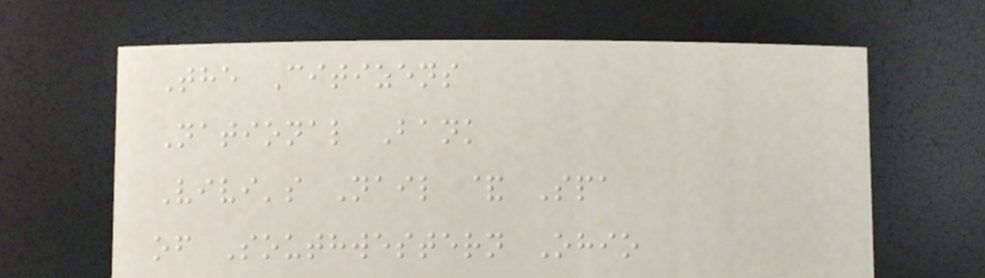The Citizens
National Bank
Vivi's Nail & Spa
of Southwestern Ohio
